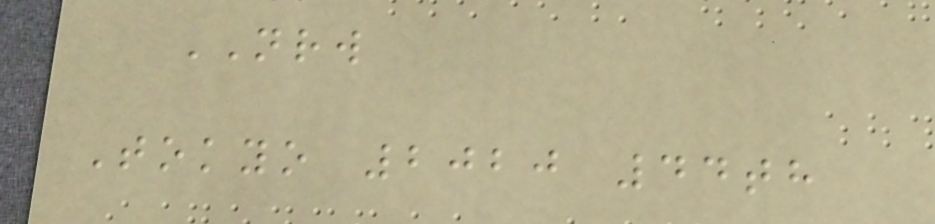NRW
Tokyo 2020 44th
